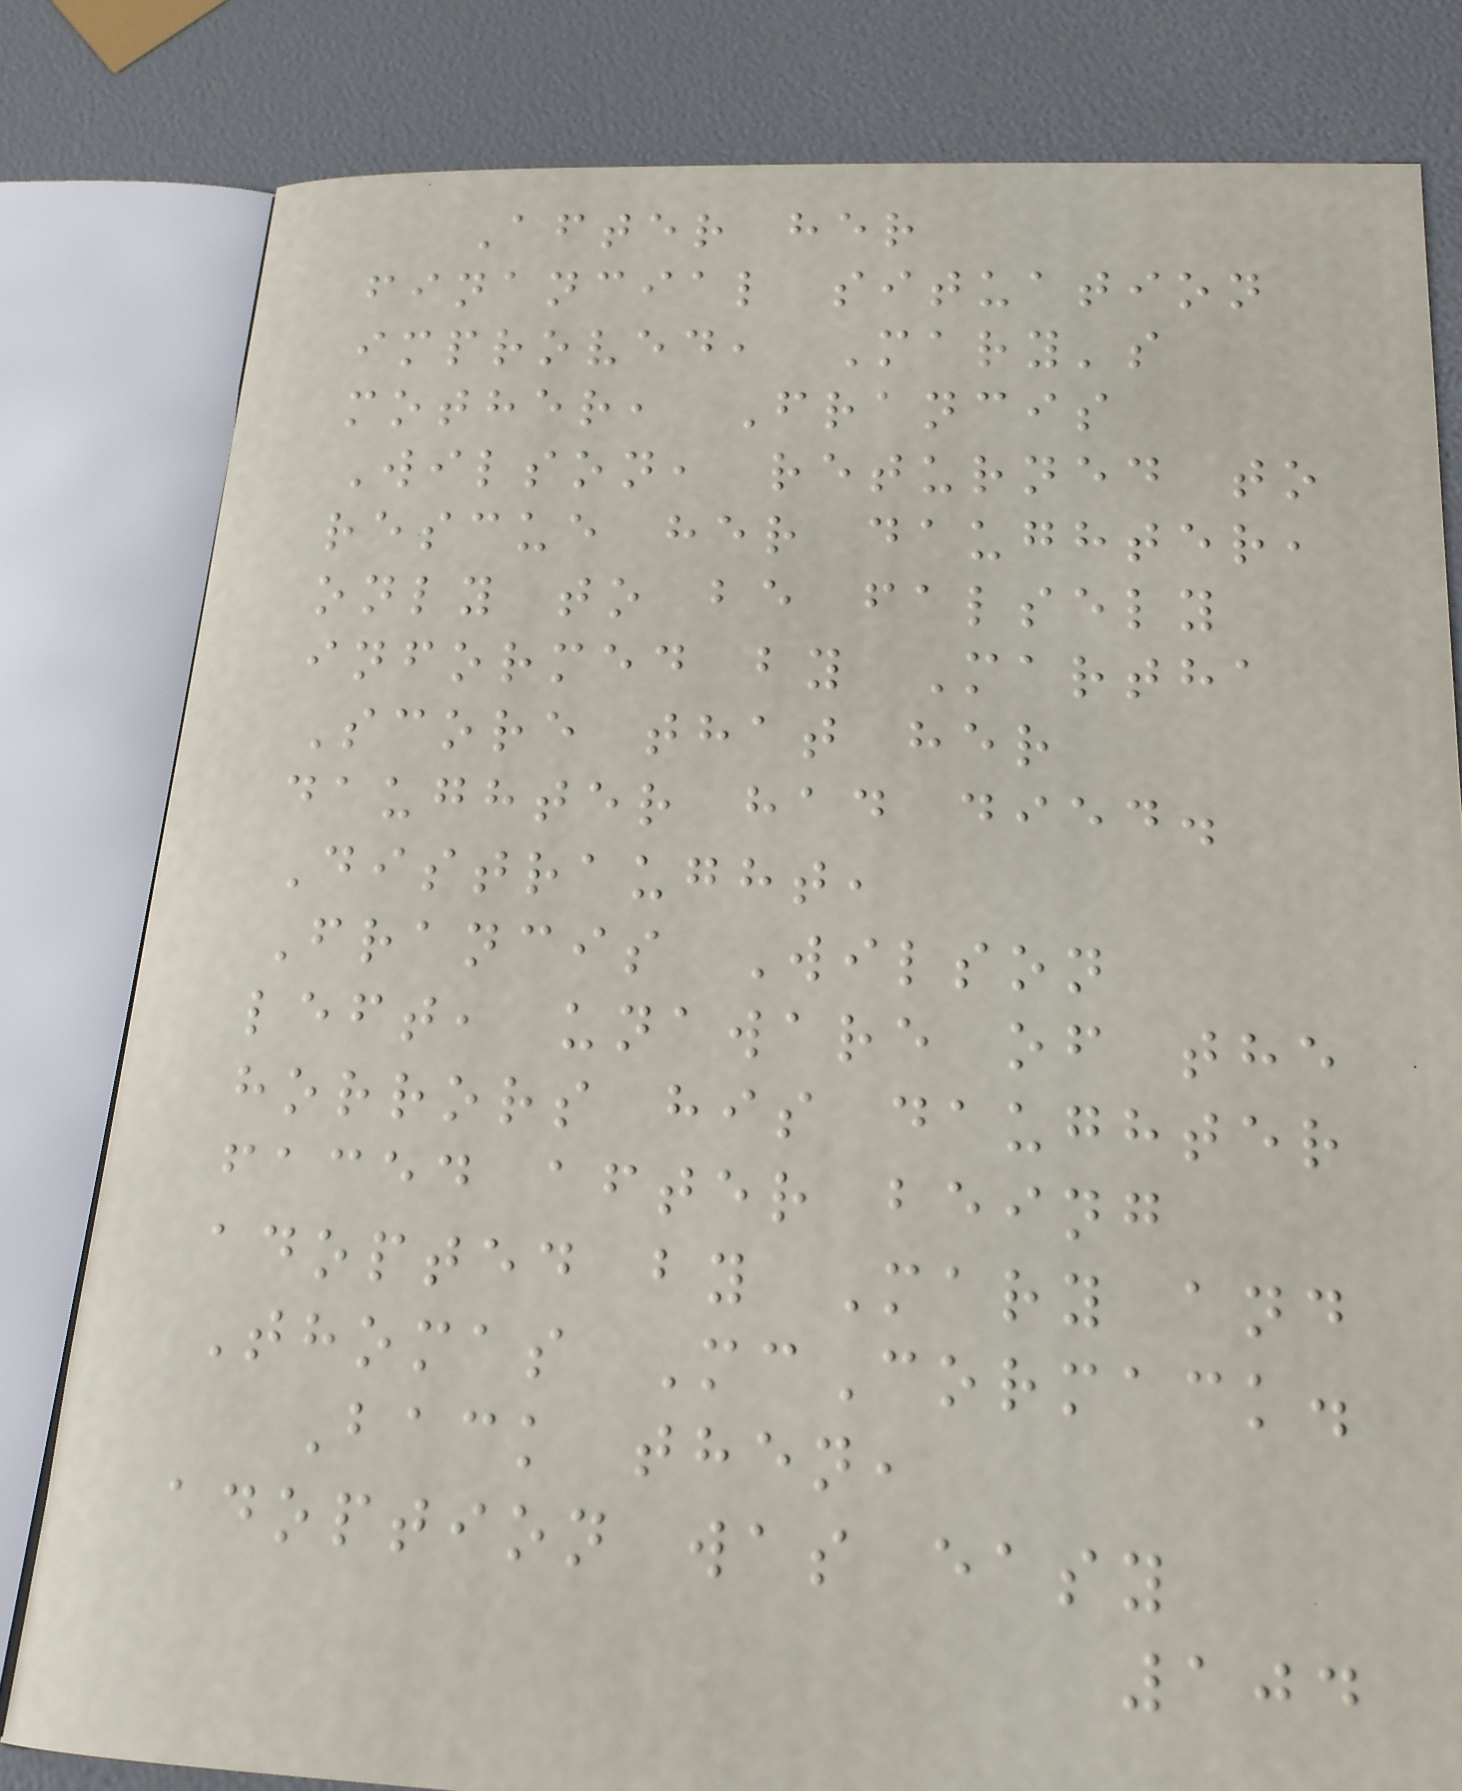After her
financial situation
improved, Mary's
mother, Francis
Wilson, returned to
rescue her daughter,
only to be falsely
informed by Martha
Score that her
daughter had died.
Distraught,
Francis Wilson
left, unaware of the
horrors his daughter
faced after being
adopted by Mary and
Thomas McCormack.
Back then,
adoption was easy
104
